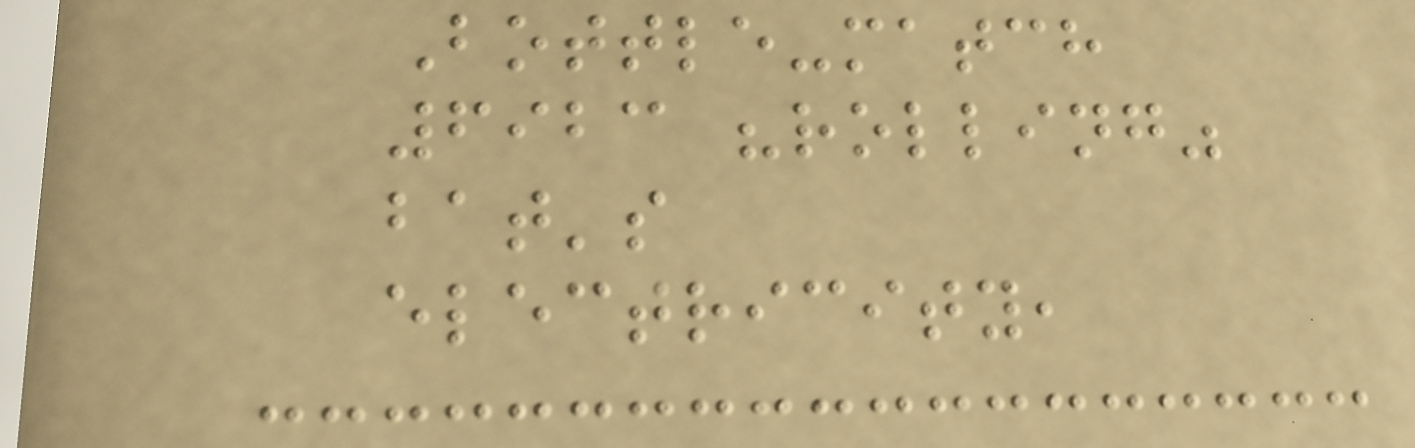Bottle-match
6923 "rolling"
bat's
electricity,
